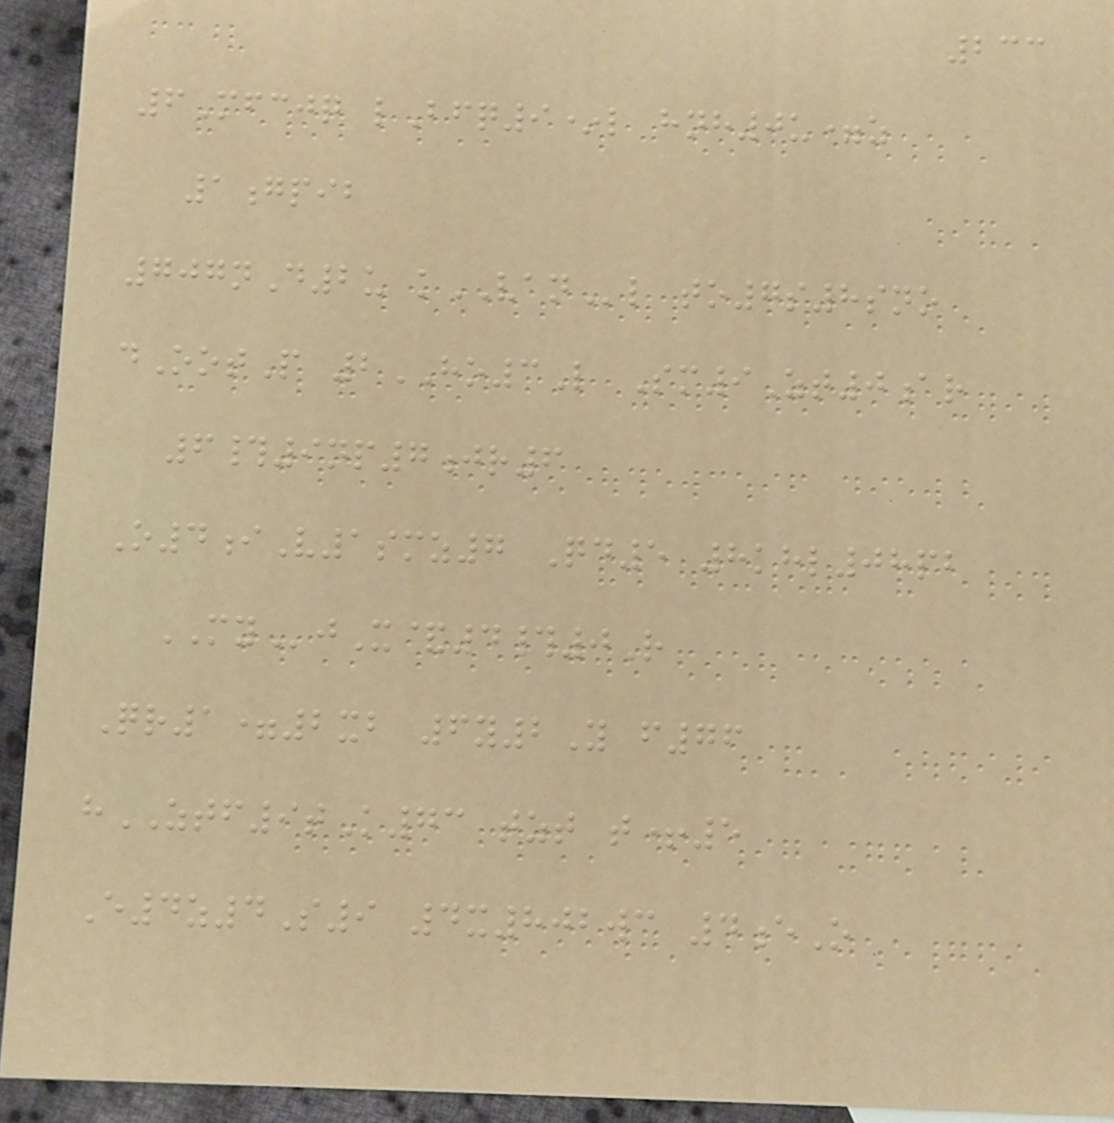233
6Mfcjq lBfq9*l hnh0u=z
1gpib
707nD2u kVANl to7s8sno
dOotP 2HO3L Sm9Zt0ar
6#9np7jr6
O4iV1smz7 Qd5 8khl08pb
MYjX&4#0R
Qr1=2xb 6y2Y f76
hZTF9tK73 tzt t+5
E4z4S9 4x802wc 4eO
